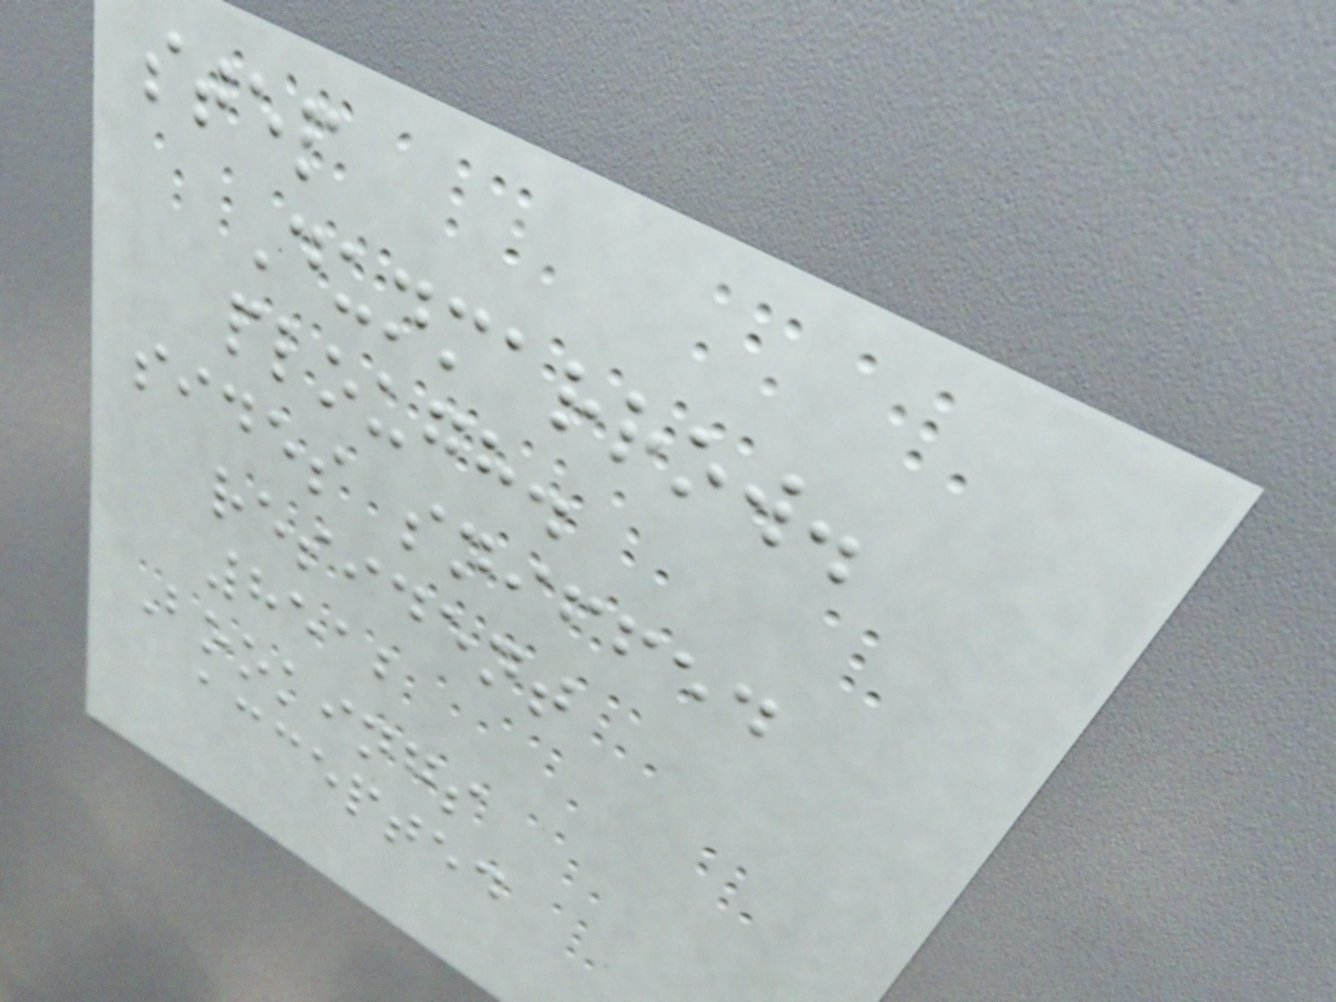step
Dunmarrow.
plough.
sides sniffed
resident
8512
Bookings
accepted
